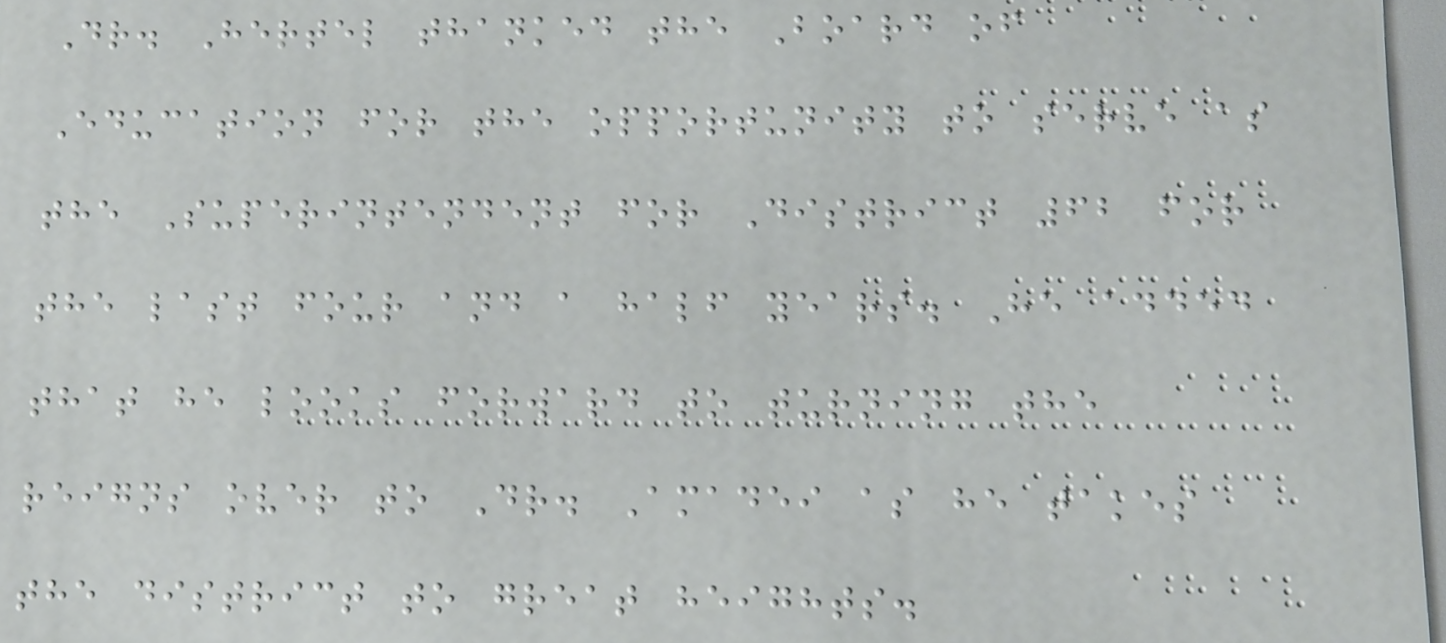Dr. Hertel thanked the Board of
Education for the opportunity to serve as
the Superintendent for District 62 for
the last four and a half years. He added
that he looks forward to turning the
reigns over to Dr. Amadei as he takes
the district to great heights.
